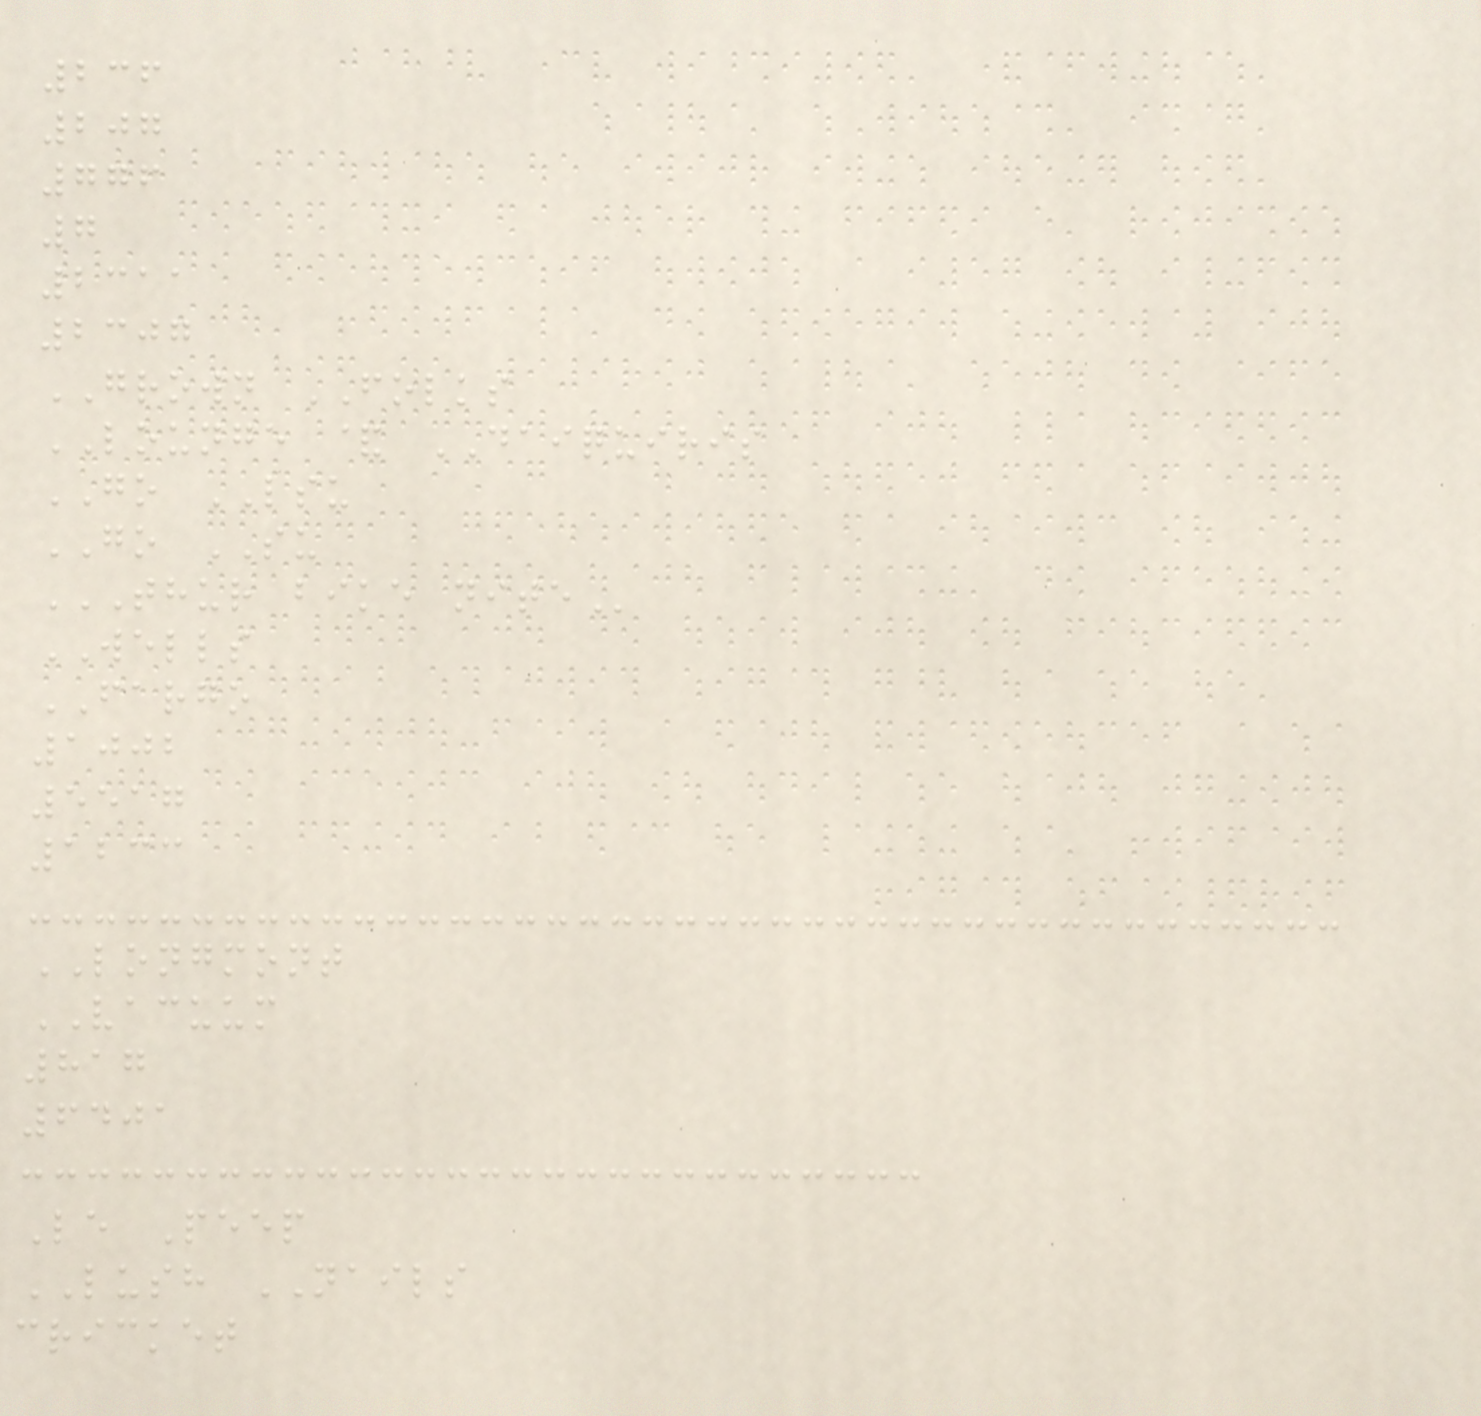236
207
776
7
2311
2307
GROWN FOLKS
LOUNGE & DAIQUIRIS
GO LSU
GO SU
THUR BIKE NITE
WELLS
FARGO
1002
5517
1233
LONGMONT
VACUUM
817
6401
Le Peep
LUSH NAILS
cricket
